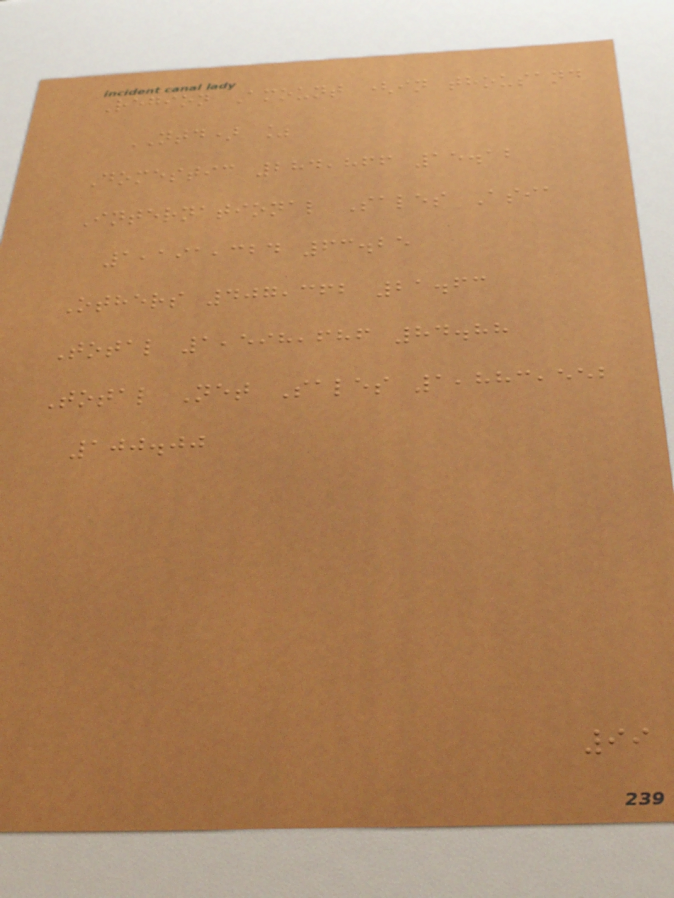Region Amount (in thousand
NTD) %
Domestic 284,866 15.12
International Sales Asia
1,191,324 63.25
Others 407,362 21.63
Total 1,598,686 84.88
Total Net Sales 1,883,552
100.00
99
